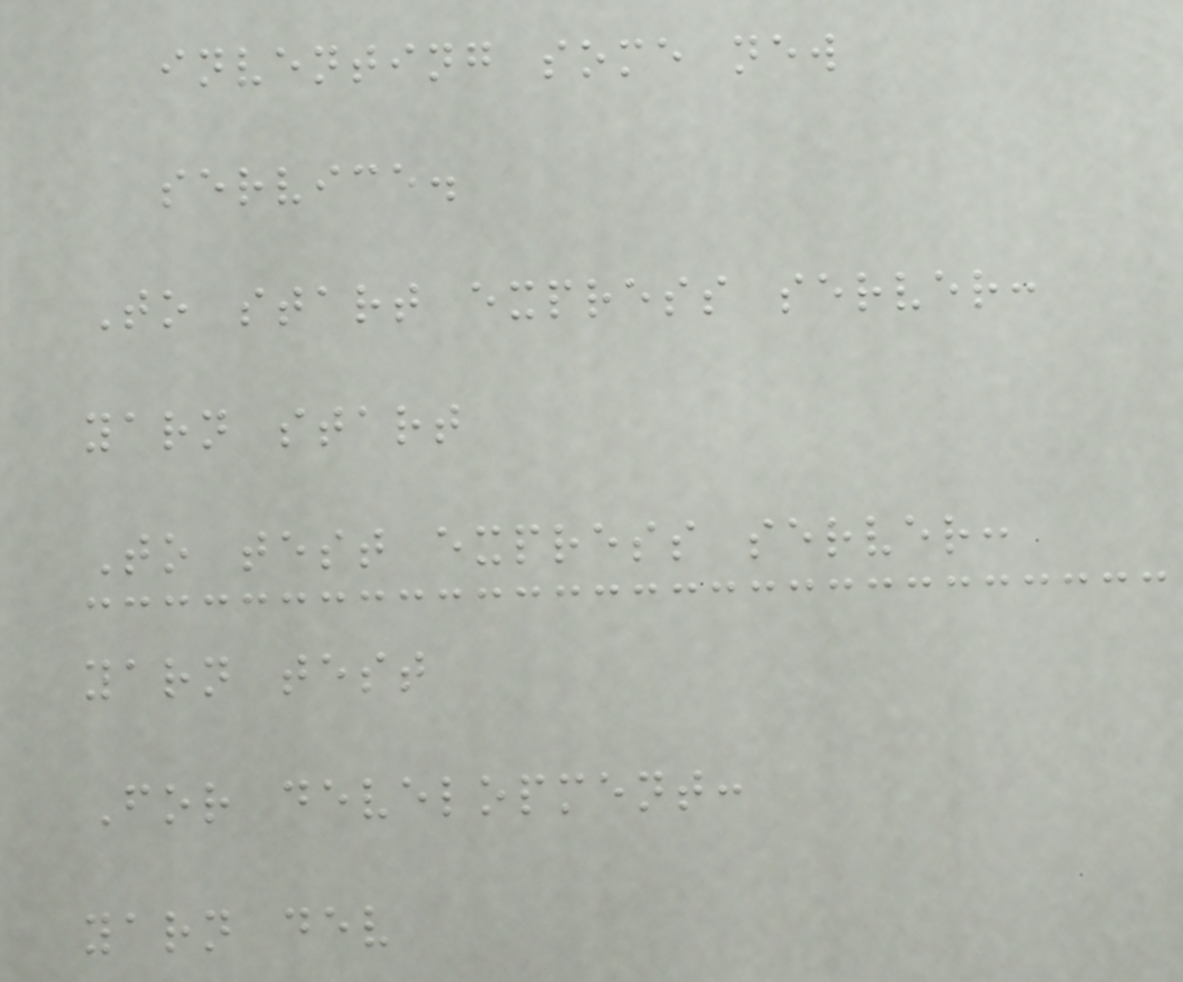inventing some new
service.
To start express server:
yarn start
To test express server:
yarn test
For development:
yarn dev
